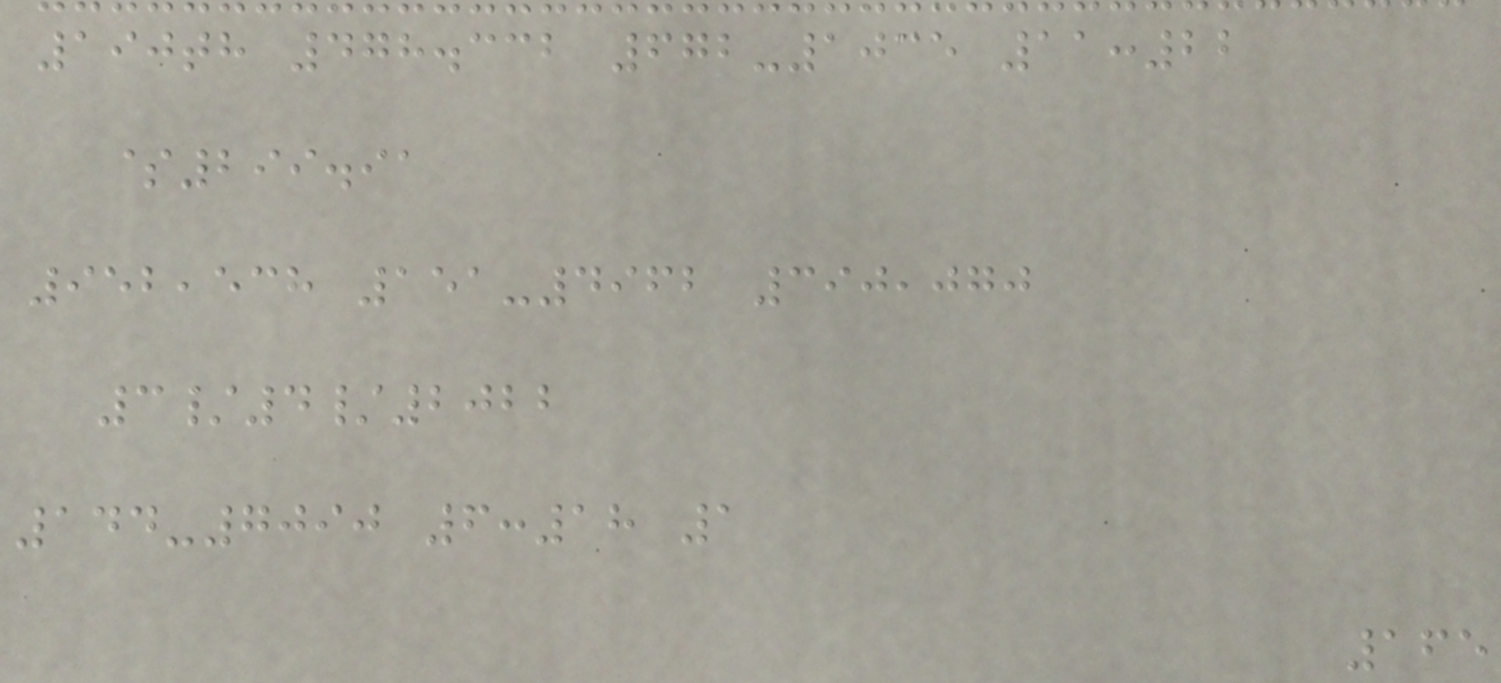190th 478.332 672-1035 11:22
$299.91
952,538 151-4962 390,070
3/4/2022
144-7090 6:18 1
165
